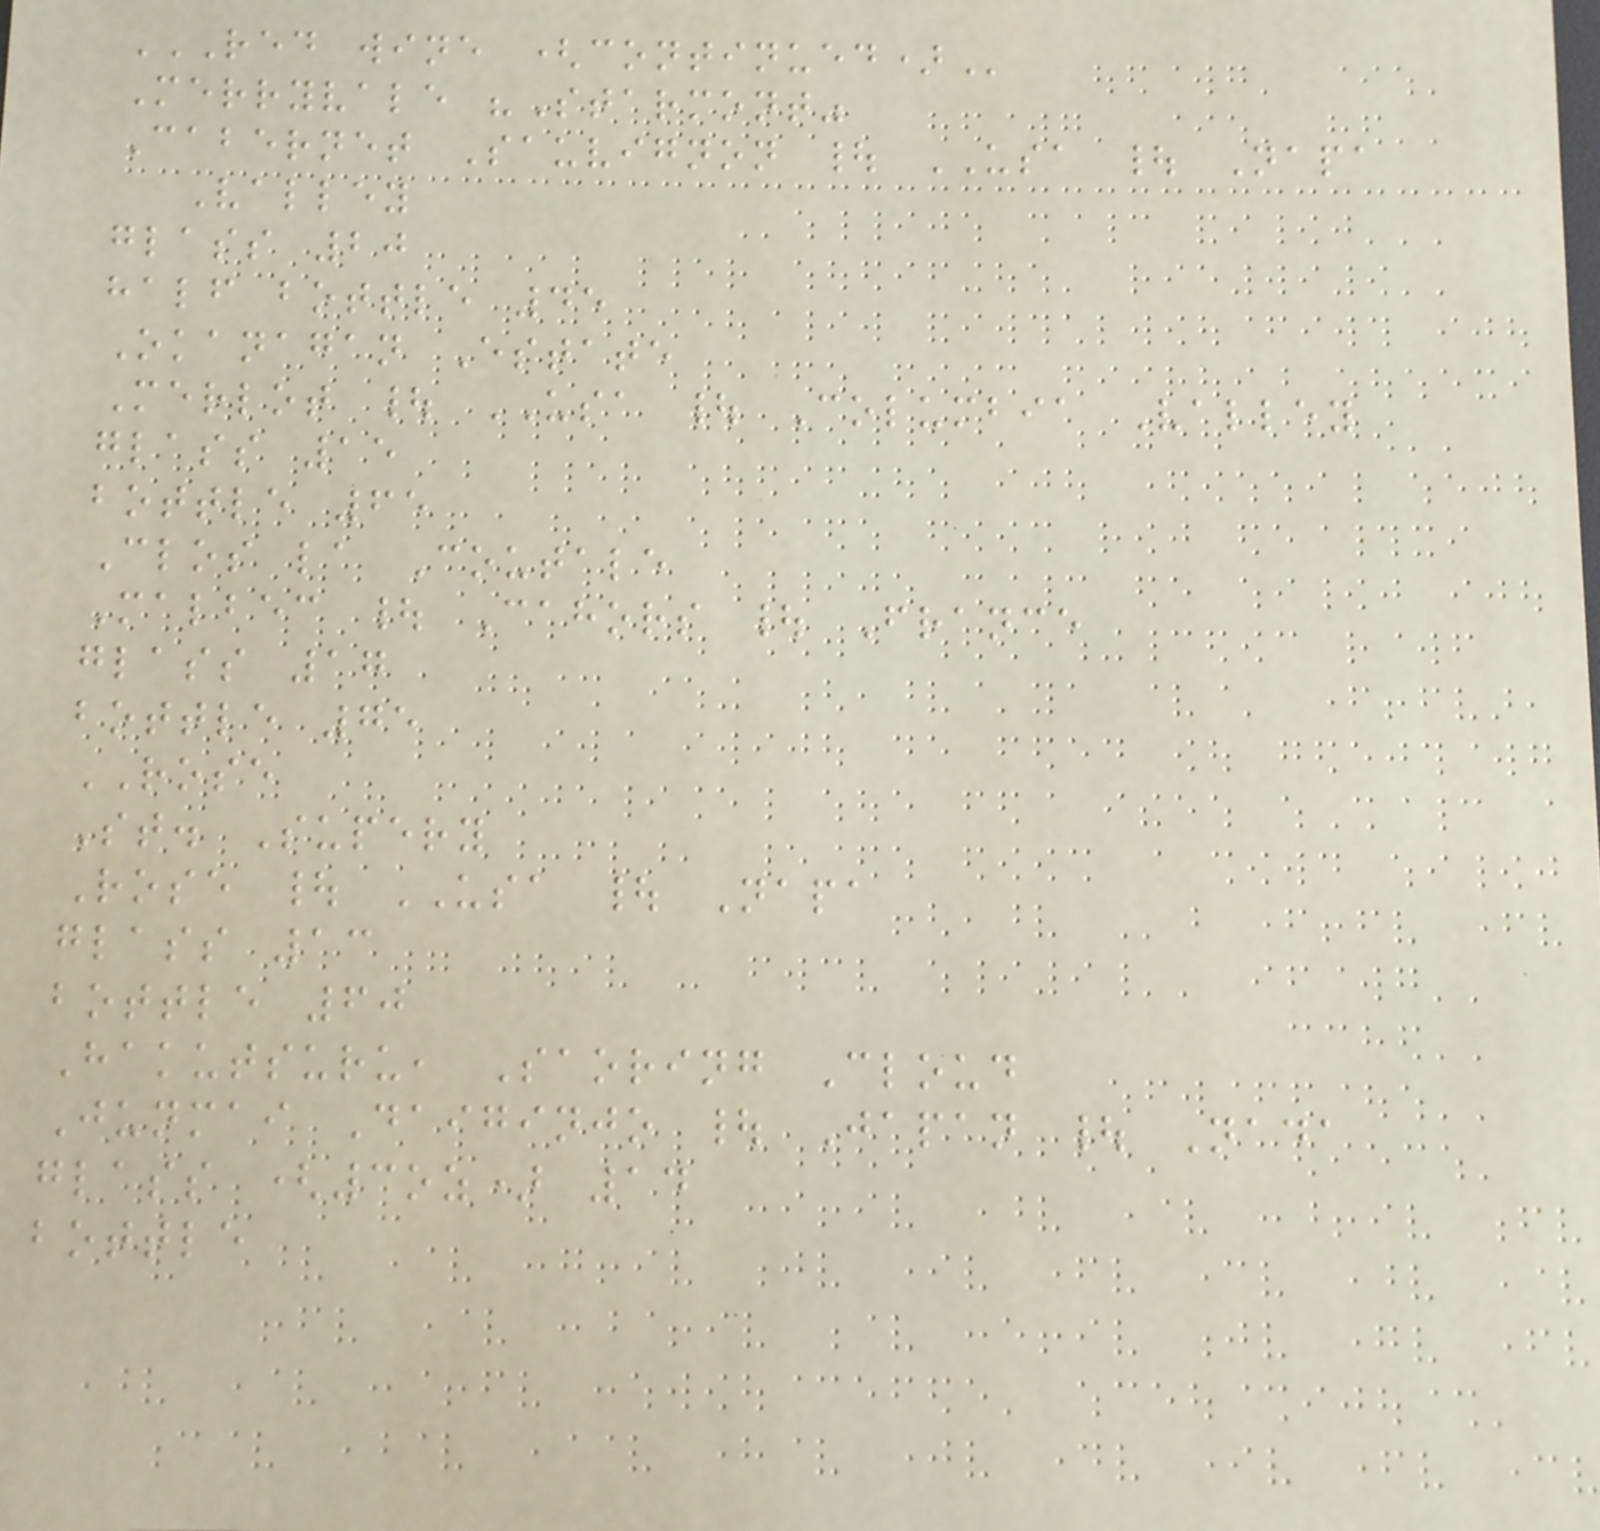RED WINE (CONTINUED)
Merryvale "Starmont"
Cabernet Sauvignon | USA | Napa
Valley
glass 20
half bottle 45
Okanagan Estate
Merlot | USA | Columbia Valley
glass 15
bottle 65
Clos la Coutale
Malbec | Cahors | France
glass 17
bottle 75
ROSE
St. Supery
Rose | USA | Napa
glass 13
bottle 60
Hakutsuru, Saoring Cloud
Junmai Daiginjo | Japan | Nada
glass (3oz) 14
bottle
